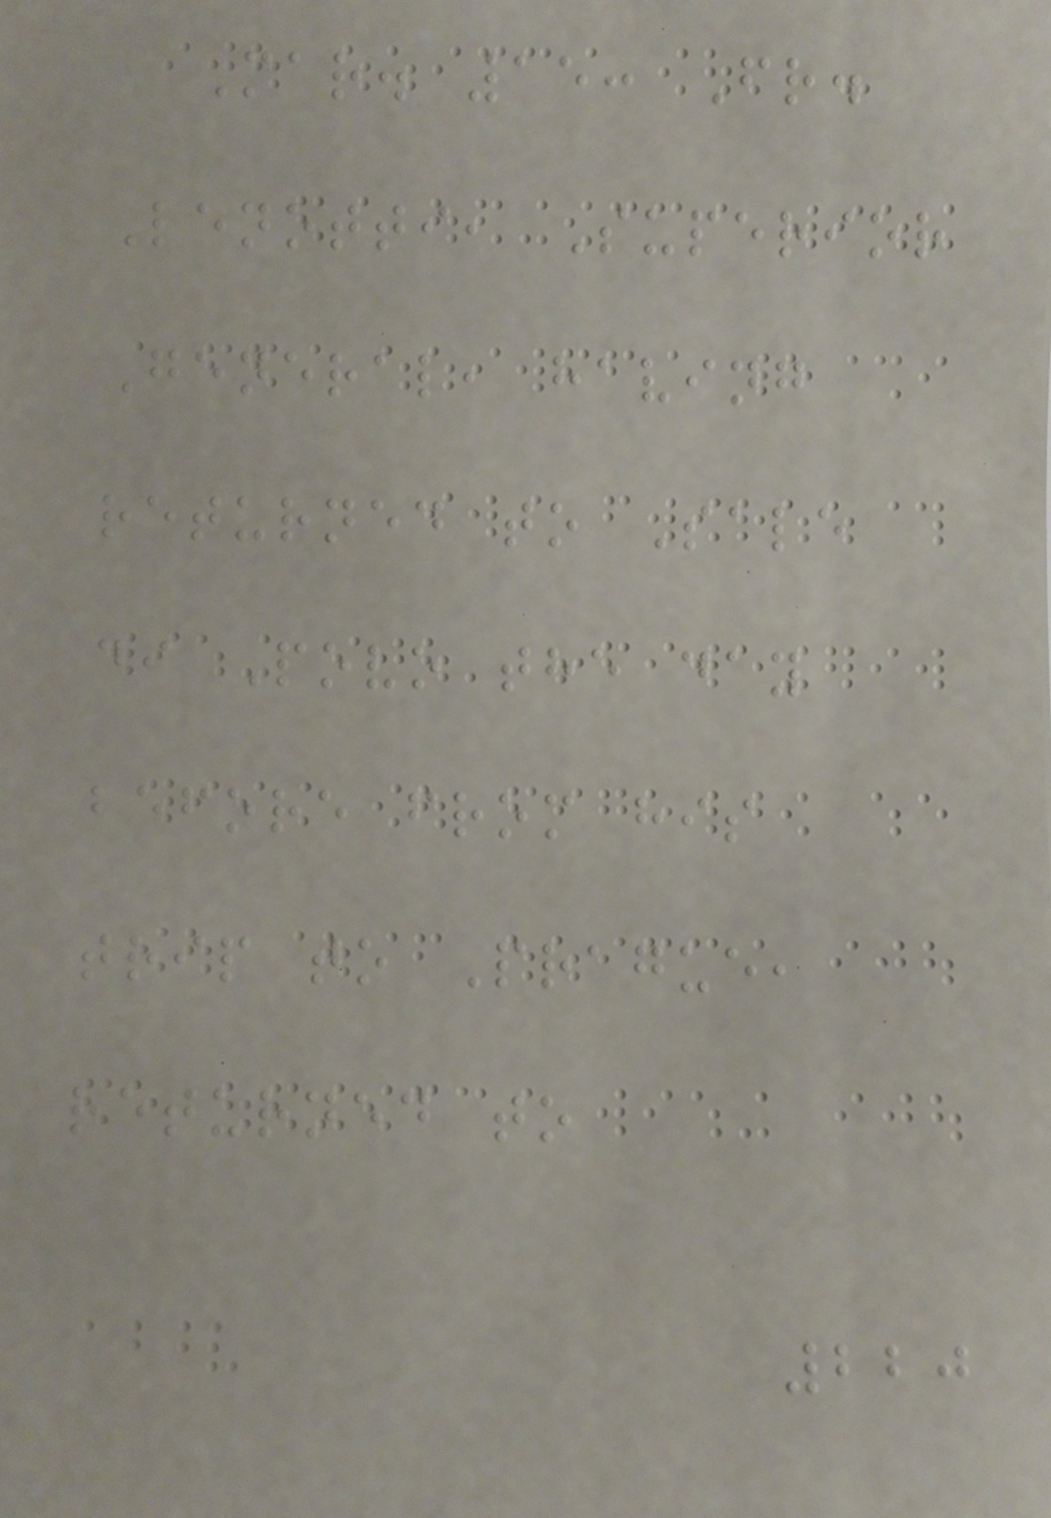Mar. 15: Fr.
Lenotti, Superior
General, having
returned to Sale
di Povo the day
before from his
trip to Prague,
returned to
220
